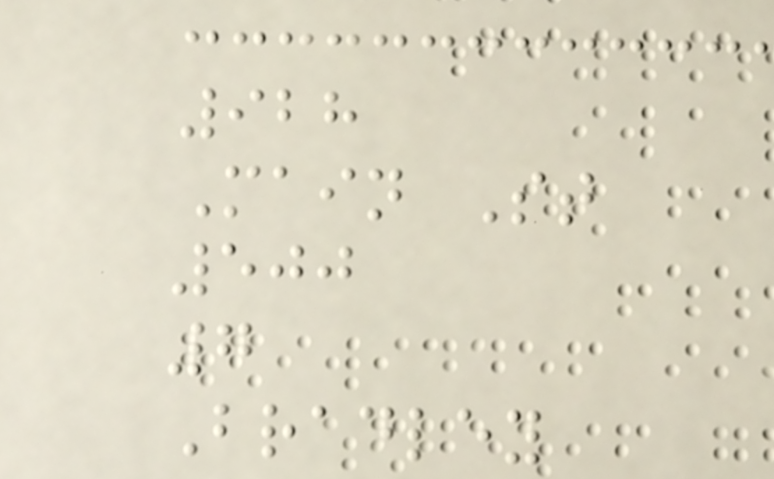928
Main St
500
7
Bradley
